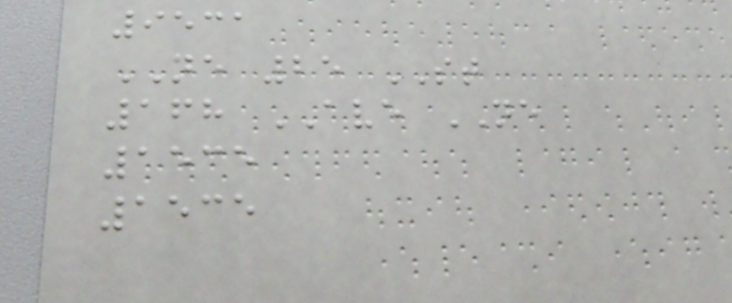9531
NE 25 ST
168 AVE NE
1535
1535
